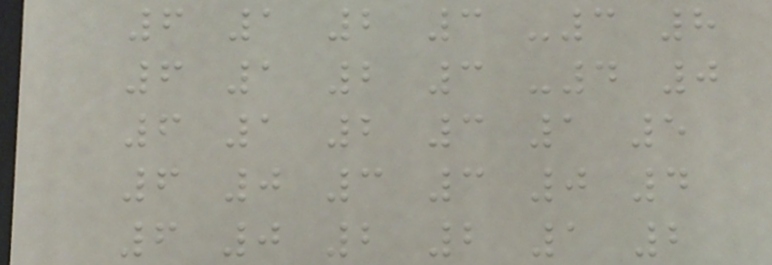6 1 2 3 -3 8
6 1 2 3 -4 0
6 1 2 3 1 5
6 0 3 3 0 4
6 0 2 2 1 2
